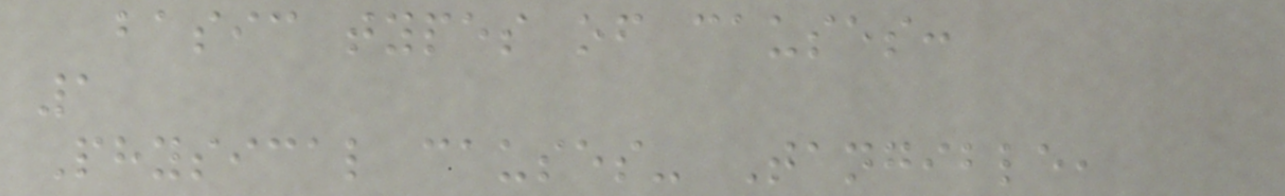basic types of causes:
1
Physical causes- Tangible,
